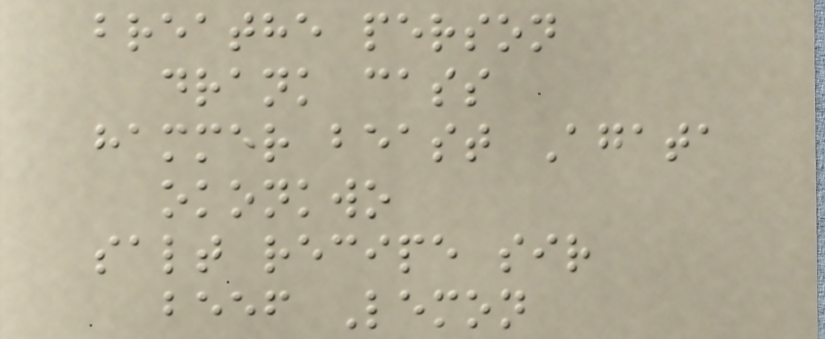breathe person
drank cass
hammer beast Agata
okonkwo
salt recipe sir
beef Lemon
